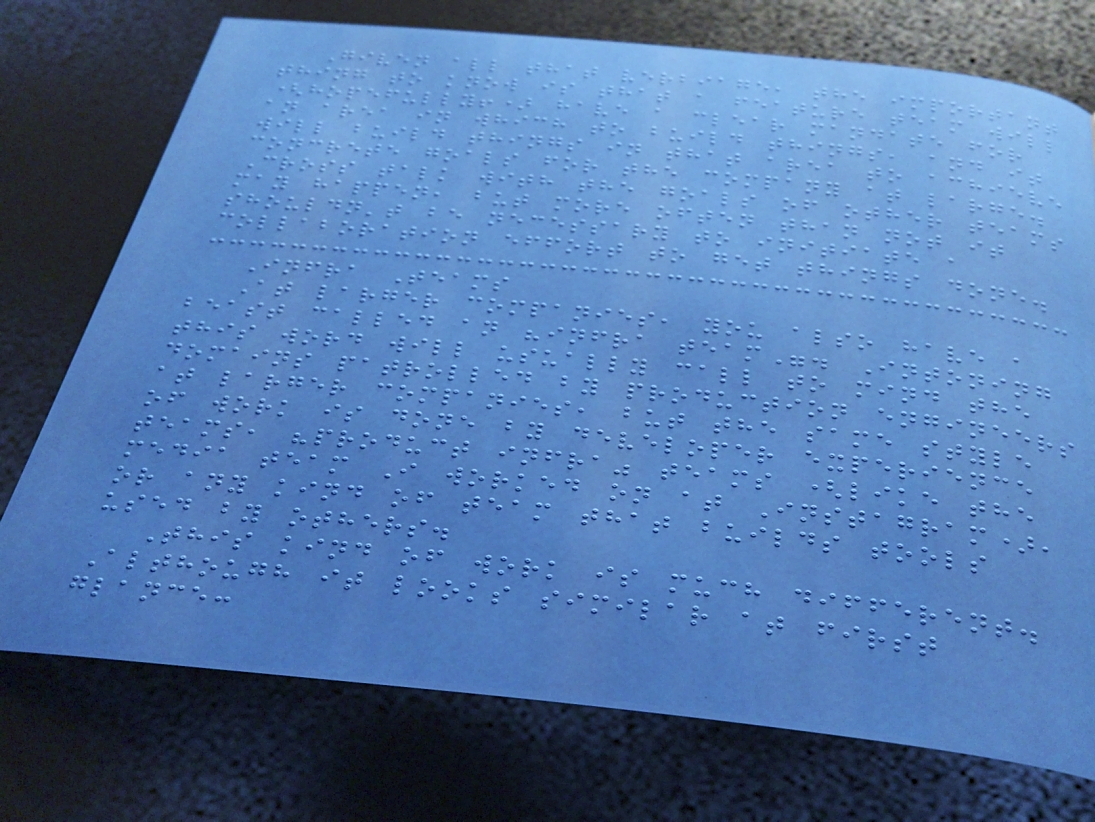Given all that verbiage, the important
thing to know is that a feature team will
(hopefully!) have a clear mandate for
an area in which to build things, and it
will build things in that area to achieve
concrete goals for the company at large.
Cross talk with the goals of other teams
may happen, but more often than not it
shouldn't be necessary to initiate a
collaboration effort to get things done.
Infra Teams
At larger companies, you also have a
beast called an "infra team". Intoning
this word will usually call to mind the
domains patrolled by production engineers
at larger companies, but the same style
of work is done by developer experience
teams, "product infra" teams (like the
media team I worked on at Instagram),
or any kind of team that builds tools
used by others.
This kind of work is much different.
Although it looks similar at first
glance:
